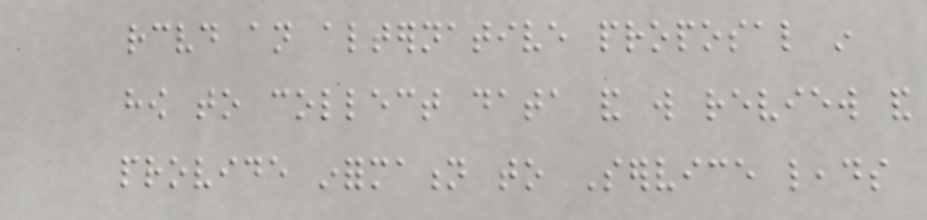received an alternative proposal in
how to collect data and will review and
provide information to Service leads
